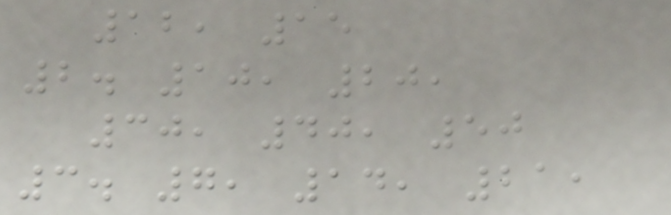12, 15
2. 10, 20,
30, 40, 50
3. 7, 14, 21,
